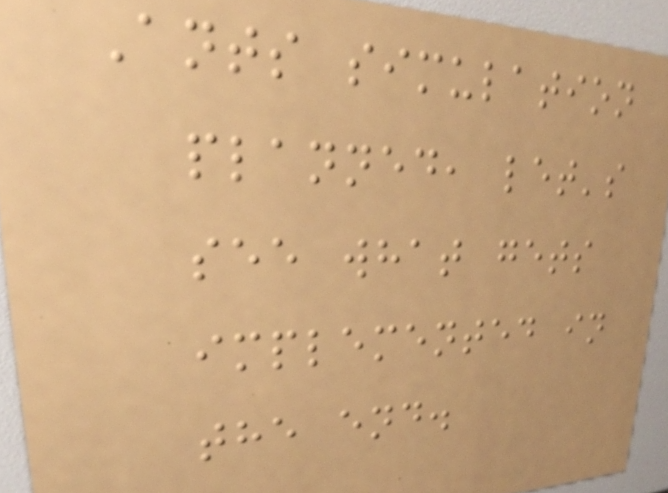Ants simulation
planned, let's
see what gets
implemented in
the end.
